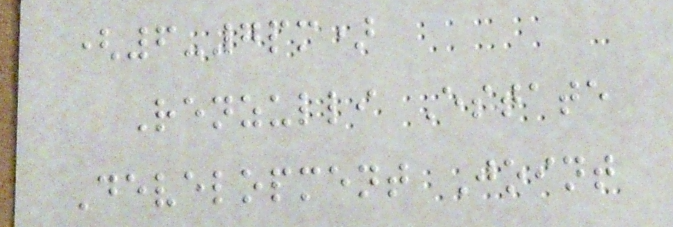(6-7pm)
Renzulli Estate
Development Joint
